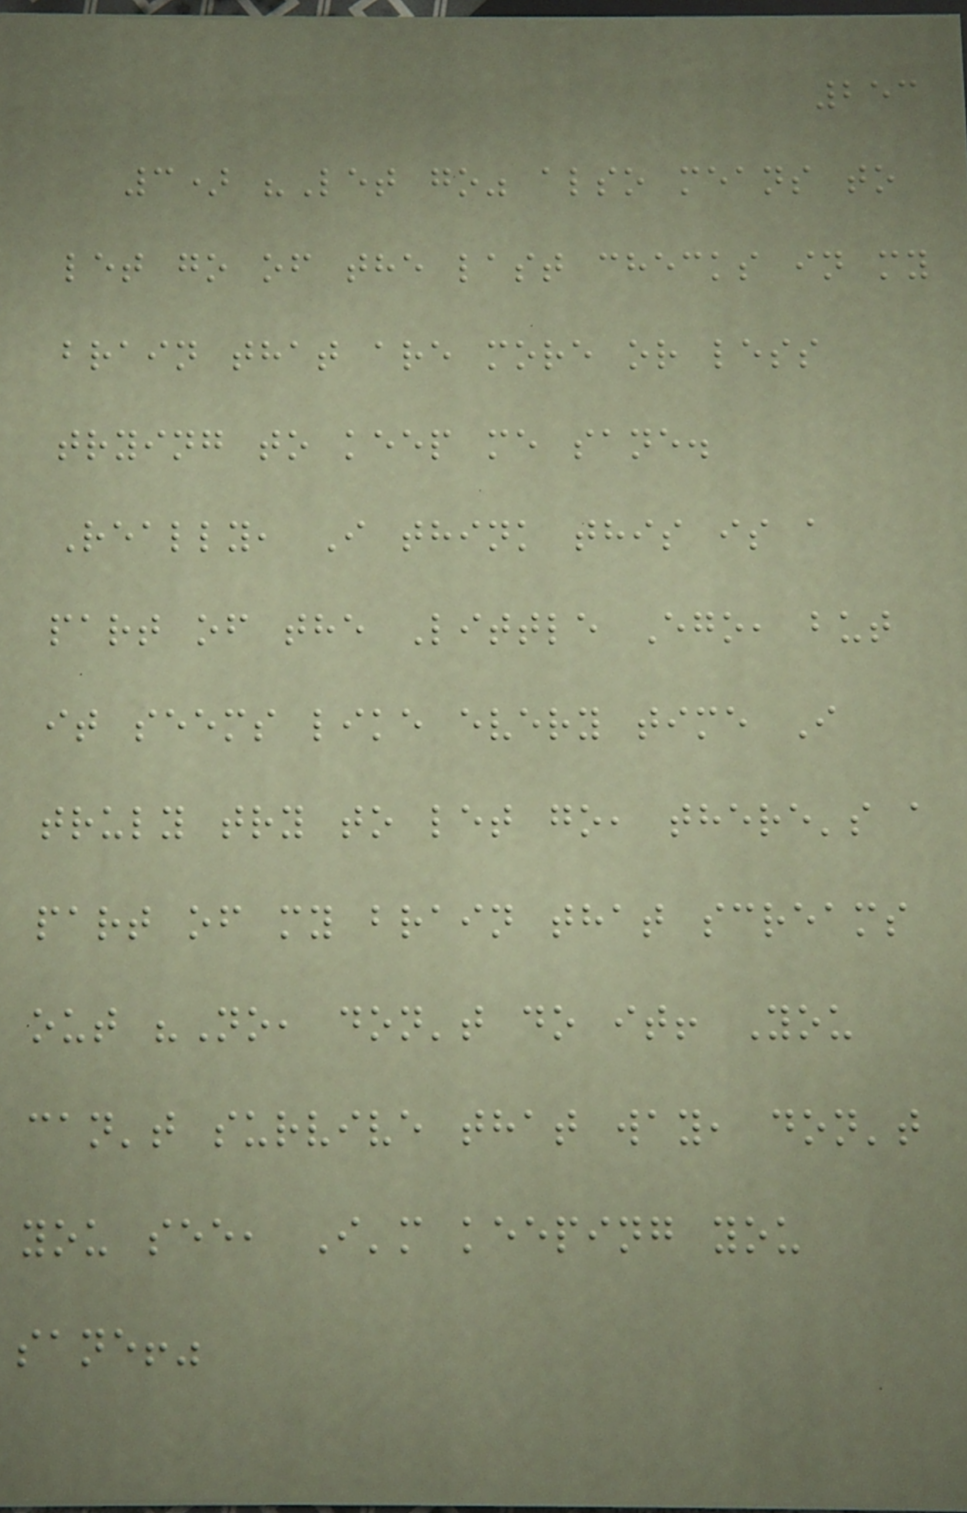253
3) "Let go" also means to
let go of the last checks in my
brain that are more or less
trying to keep me sane.
Really, I think this is a
part of the Little Ego, but
it seems like every time I
truly try to let go, there's a
part of my brain that screams
out "No, don't do it! You
can't survive that way, don't
you see, I'm keeping you
sane!"
